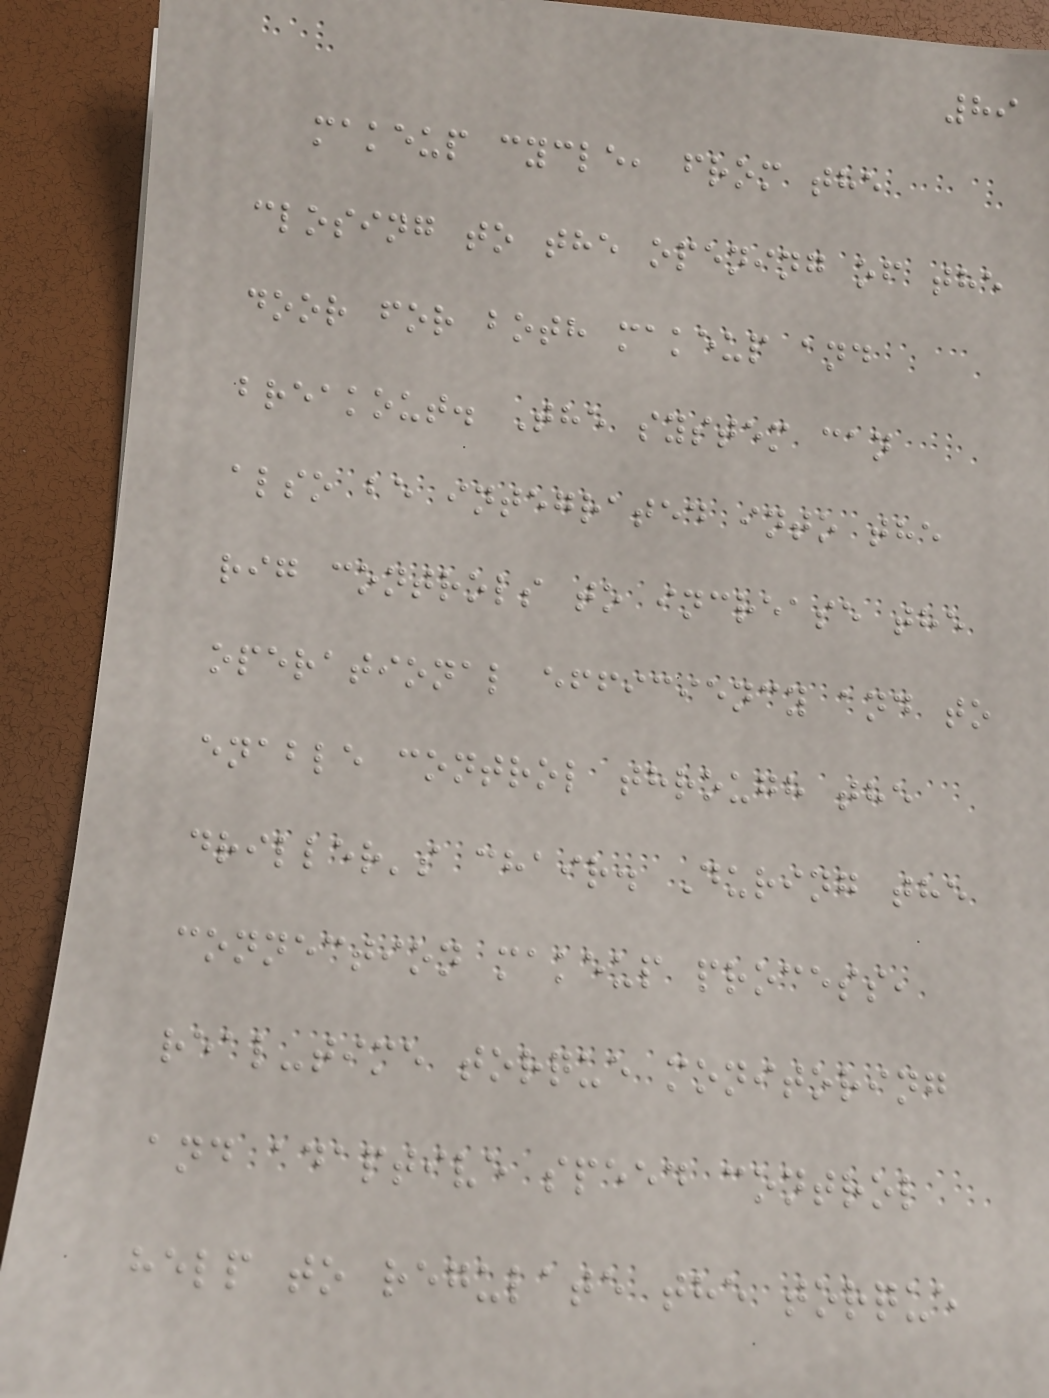89
makeup cycle, from the
closing to the opening of the
door for both makeup and
breakout. The system can
also be integrated into the
rig controls to increase the
operational efficiency and to
enable control through the
driller's chair. During the
connection makeup process,
real-time torque monitoring
and adaptive speed control
help to regulate the torque
